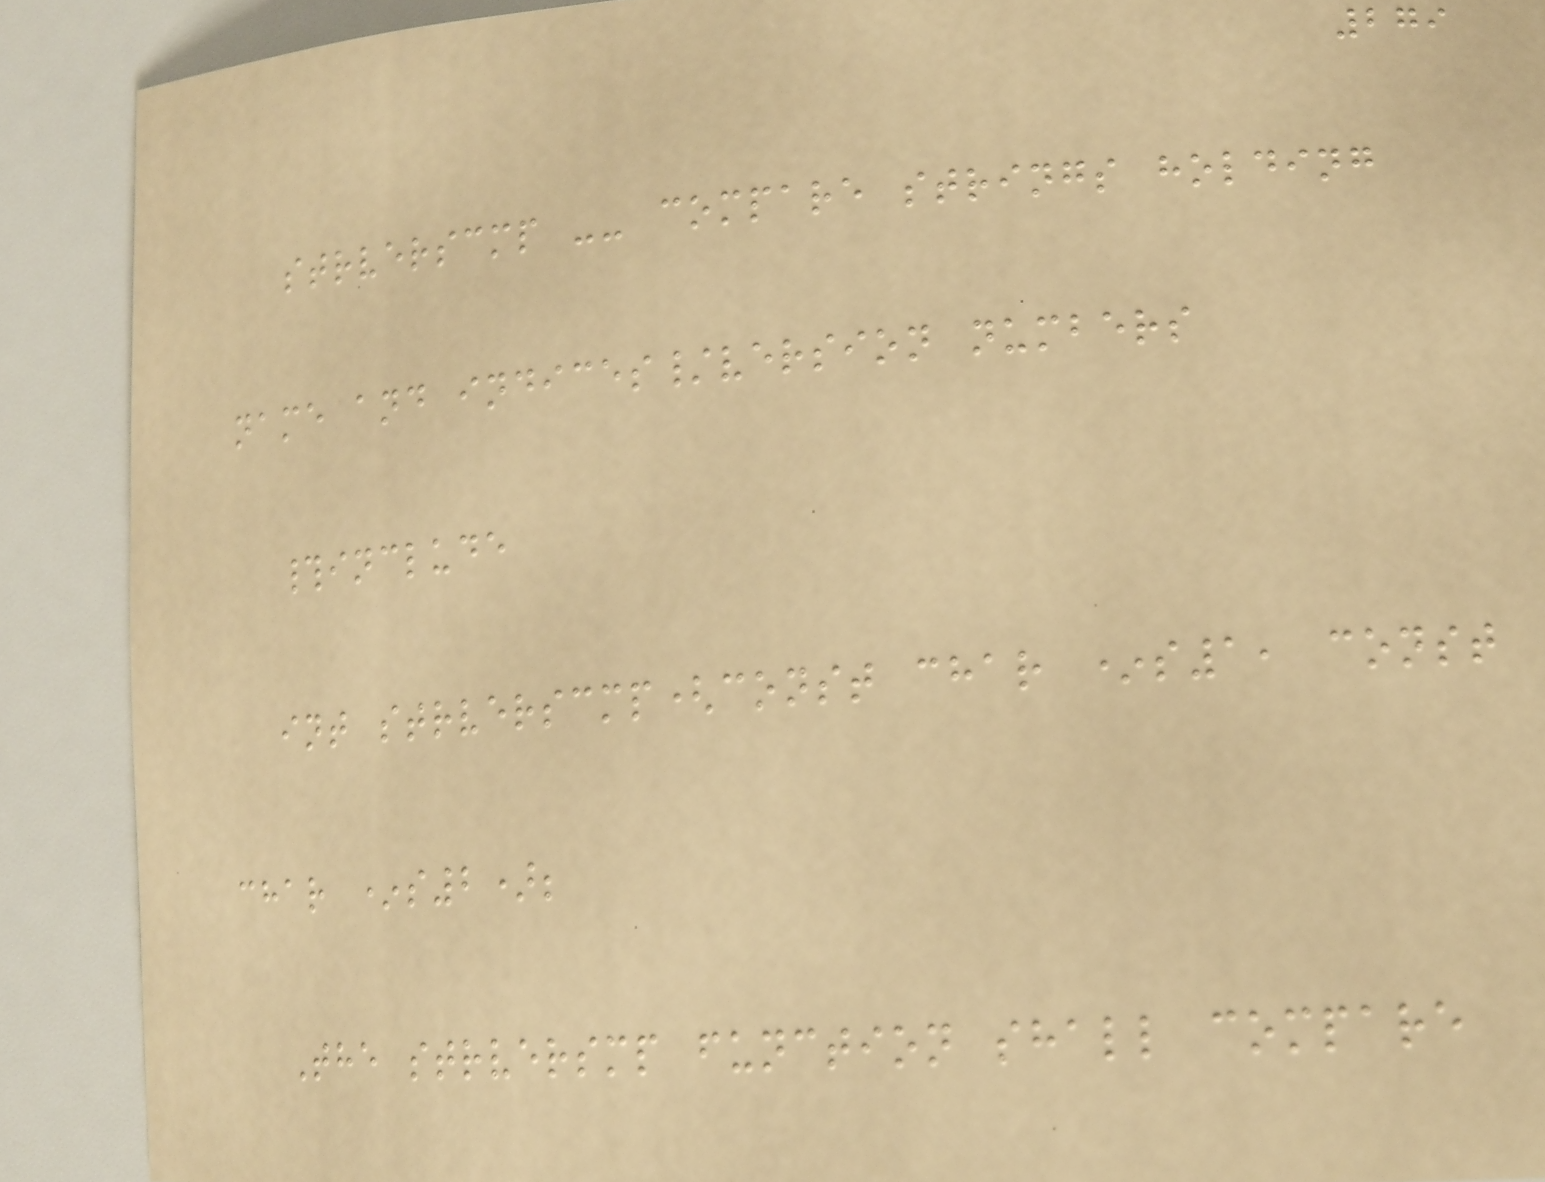279
strverscmp -- compare strings holding
name and indices/version numbers
#include
int strverscmp(const char *s1, const
char *s2);
The strversmp function shall compare
